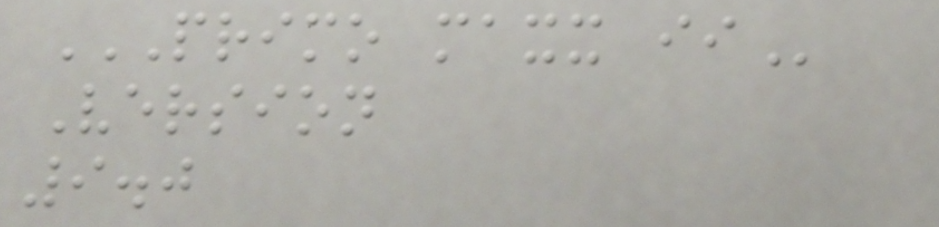PRIMO MAXX II
Version
9.0
